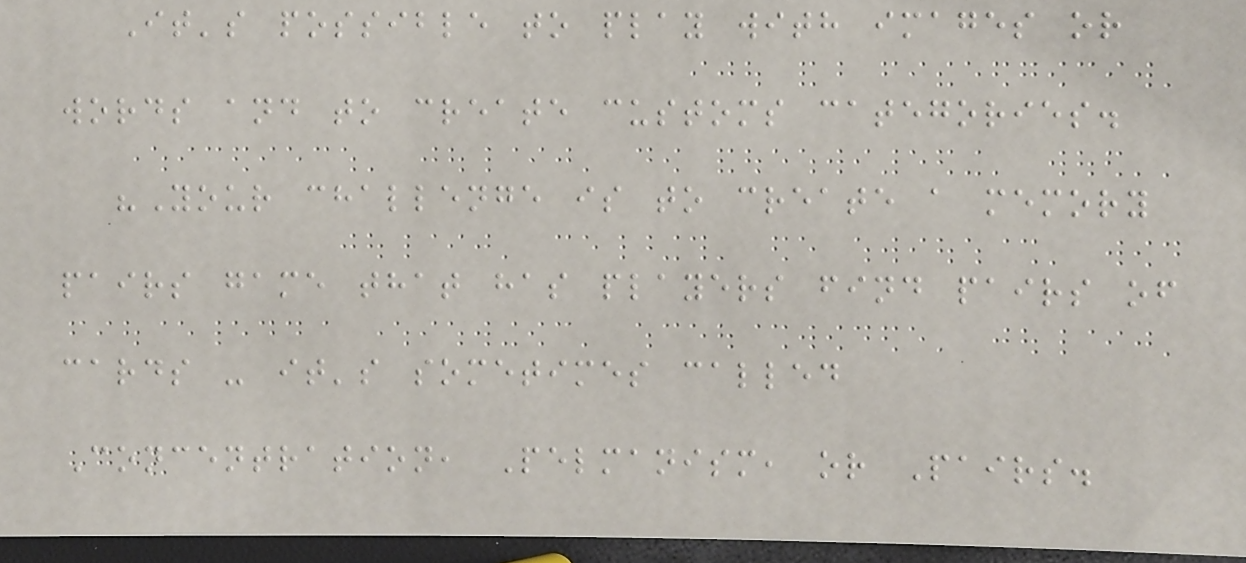It's possible to play with images or
words and to create customs categories.
"Your challenge is to create a memory
pairs game that has players find pairs of
cards - it's sometimes called
Concentration, Pelmanism, or Pairs.
